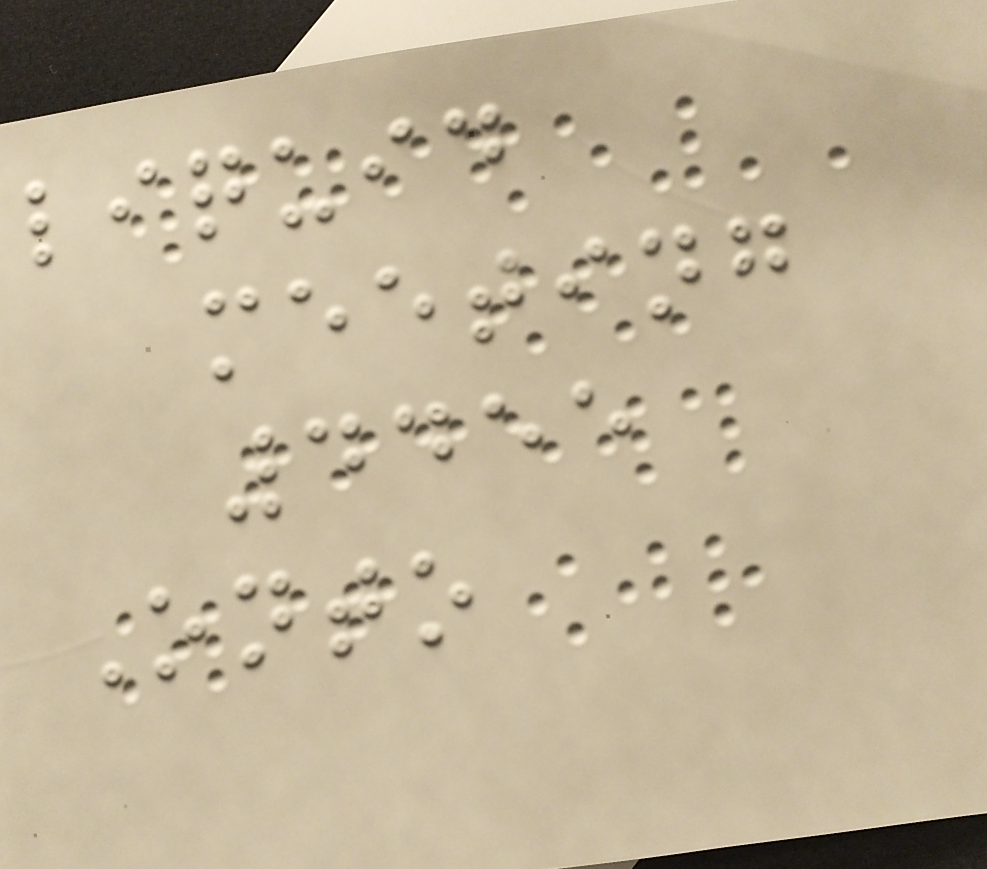liquid
meeting
4455
Onto
